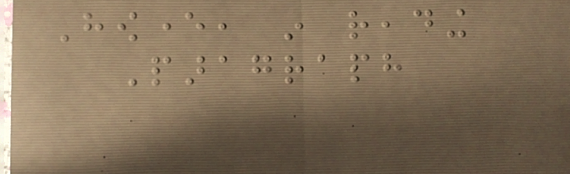However, in reading
Paragraph
